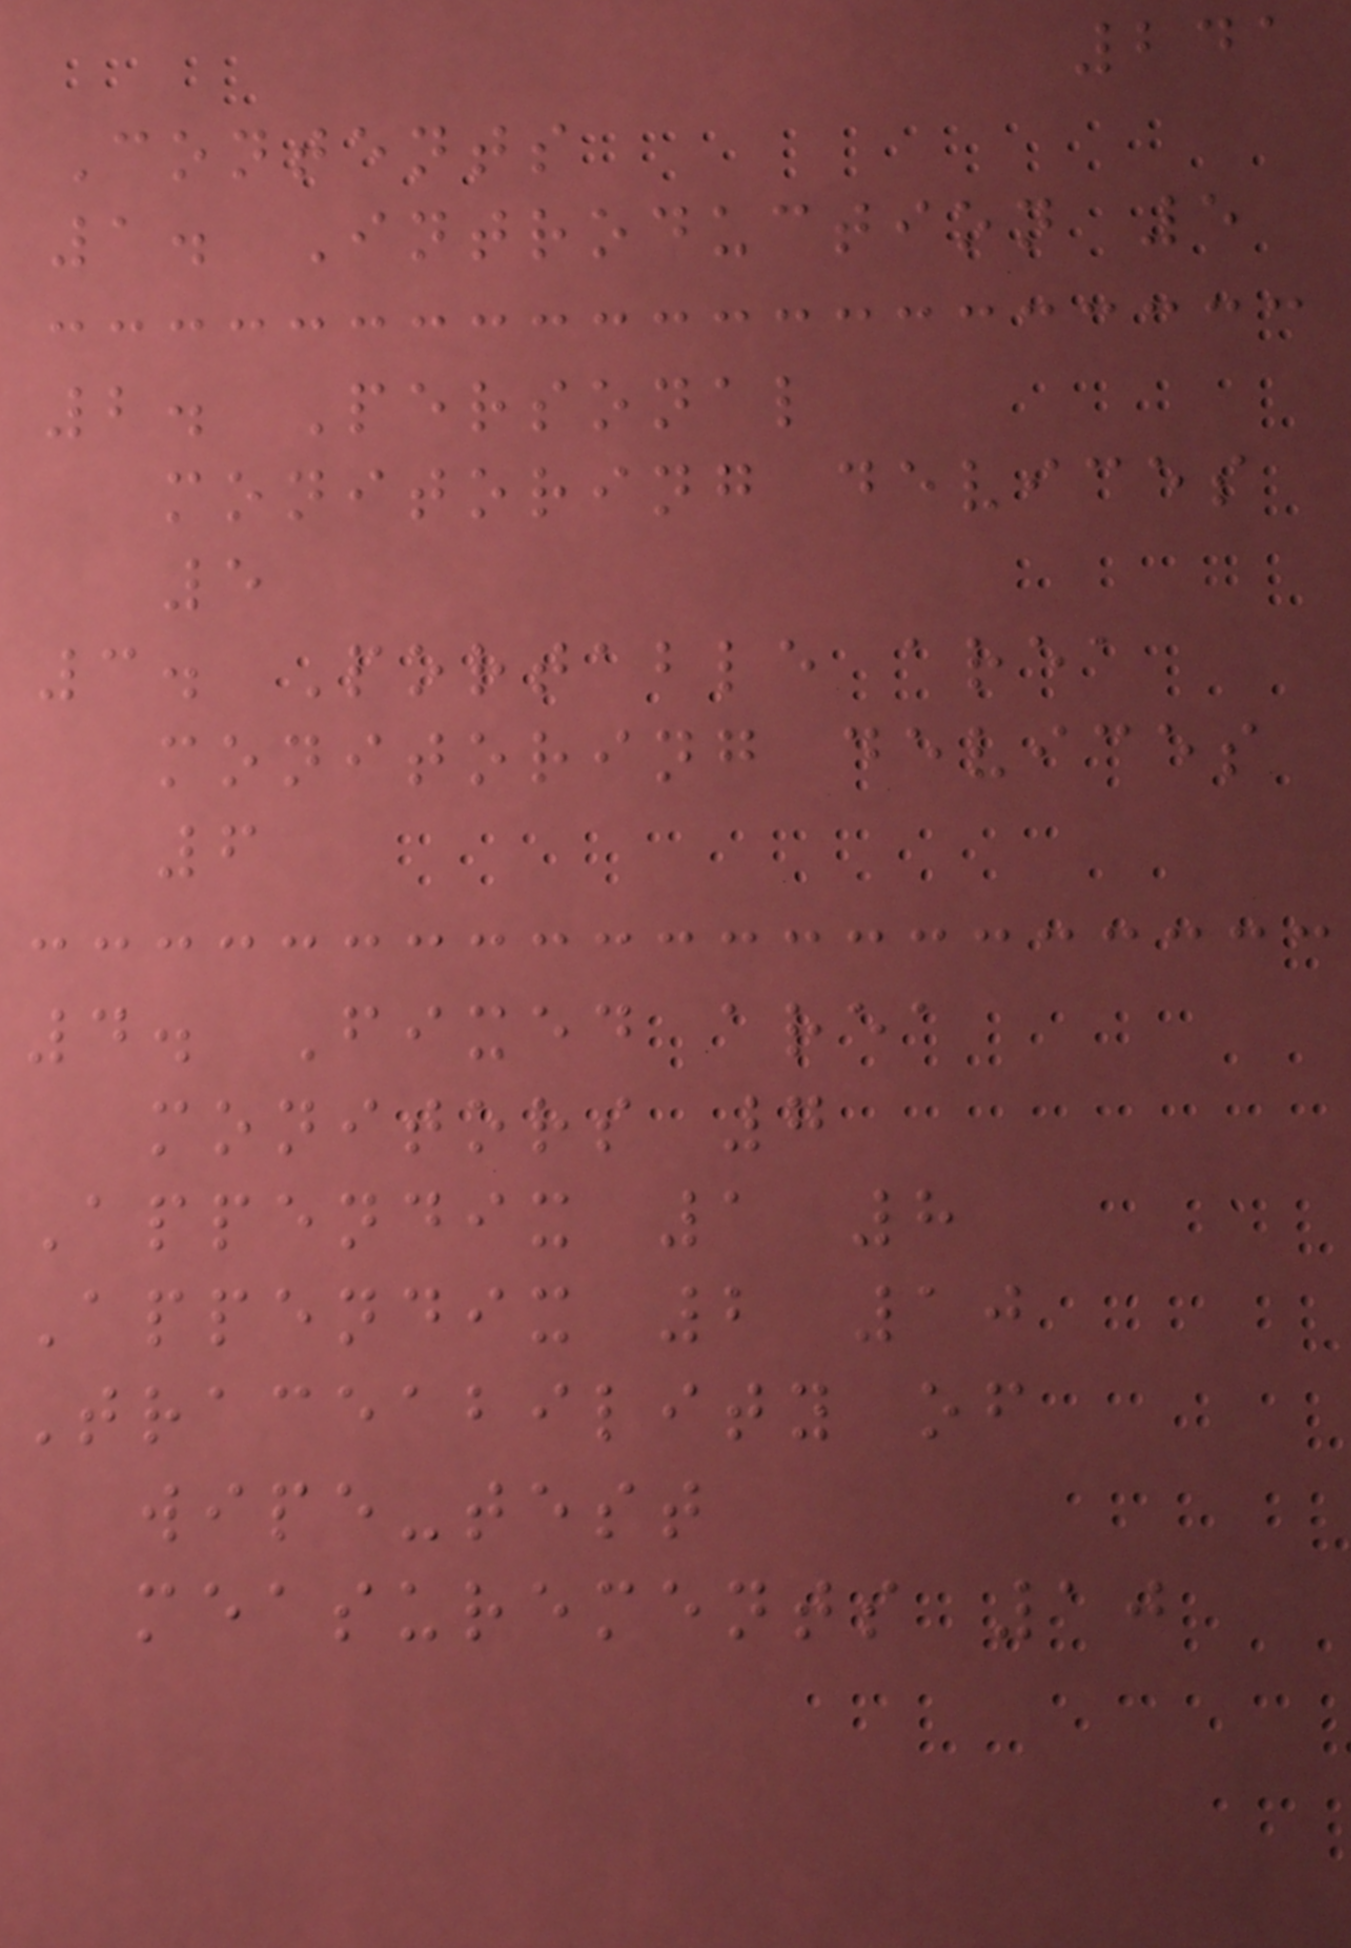241
Contents
1. Introduction 5
2. Personal
monitoring devices
5
3. Portable area
monitoring devices
6
4. Fixed area
monitors 7
Appendix 1 8
Appendix 2 10
Traceability of
wipe-test
measurements 10
